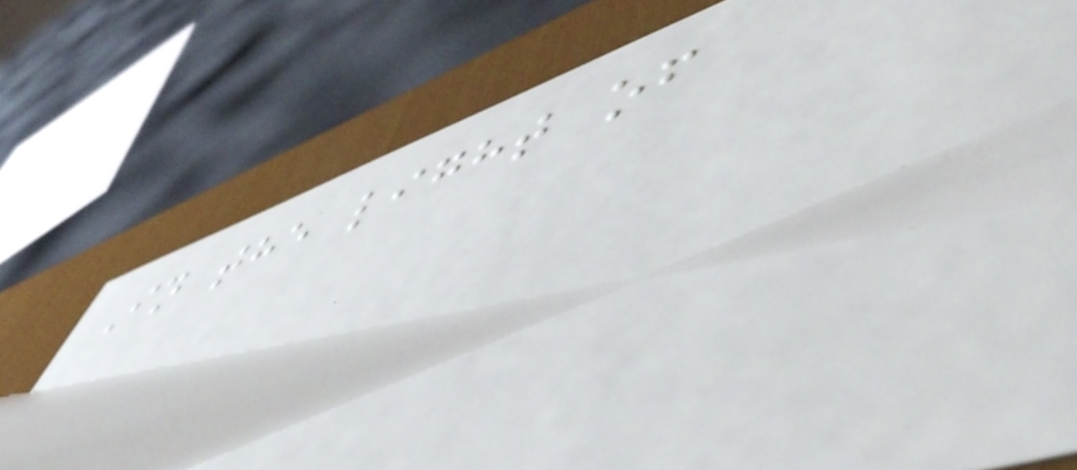In the light of
